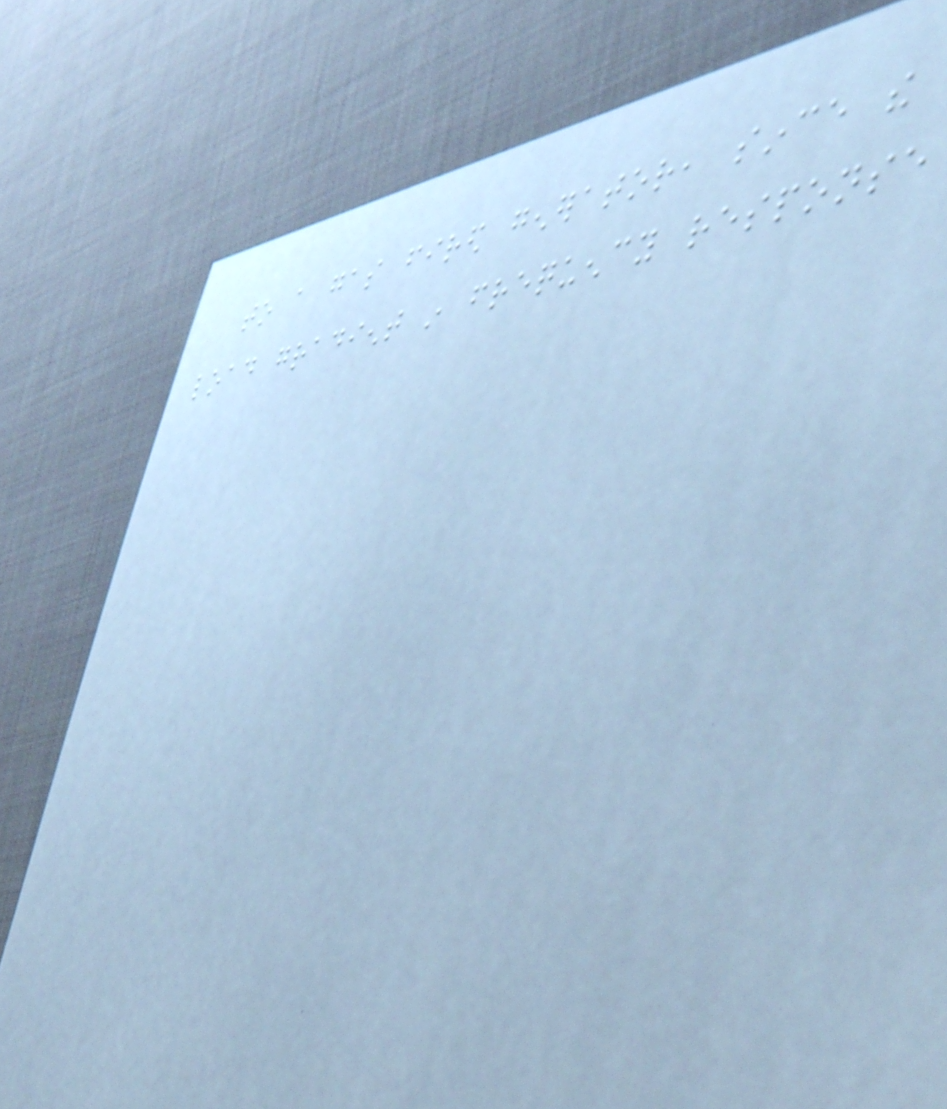to a gas fired generator, since the
load gradient in frequency response
